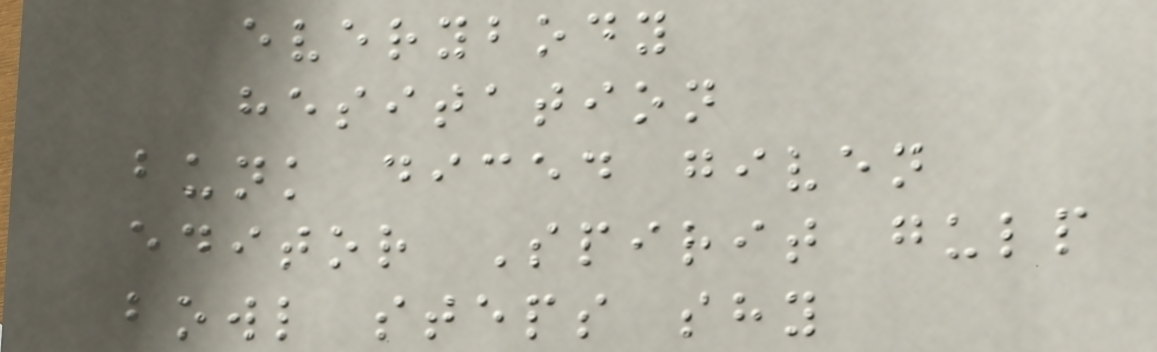everybody
hesitation
bunk diced given
editor Spirit gulp
bowl steps shy
